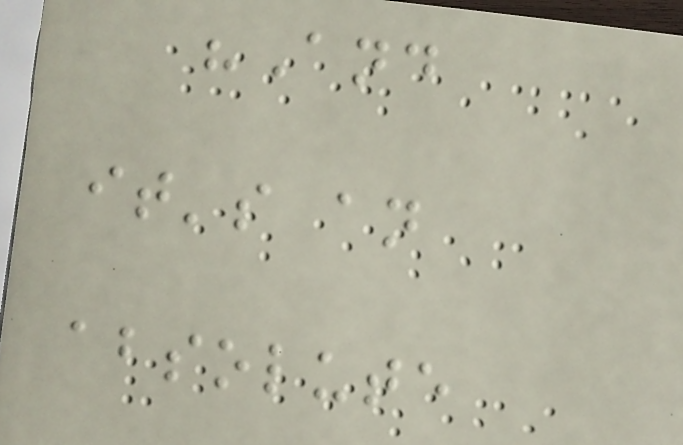"And
it's an
absolute
